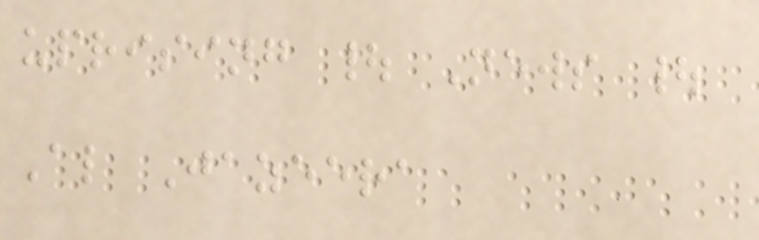uprising | News |
Al Jazeera
